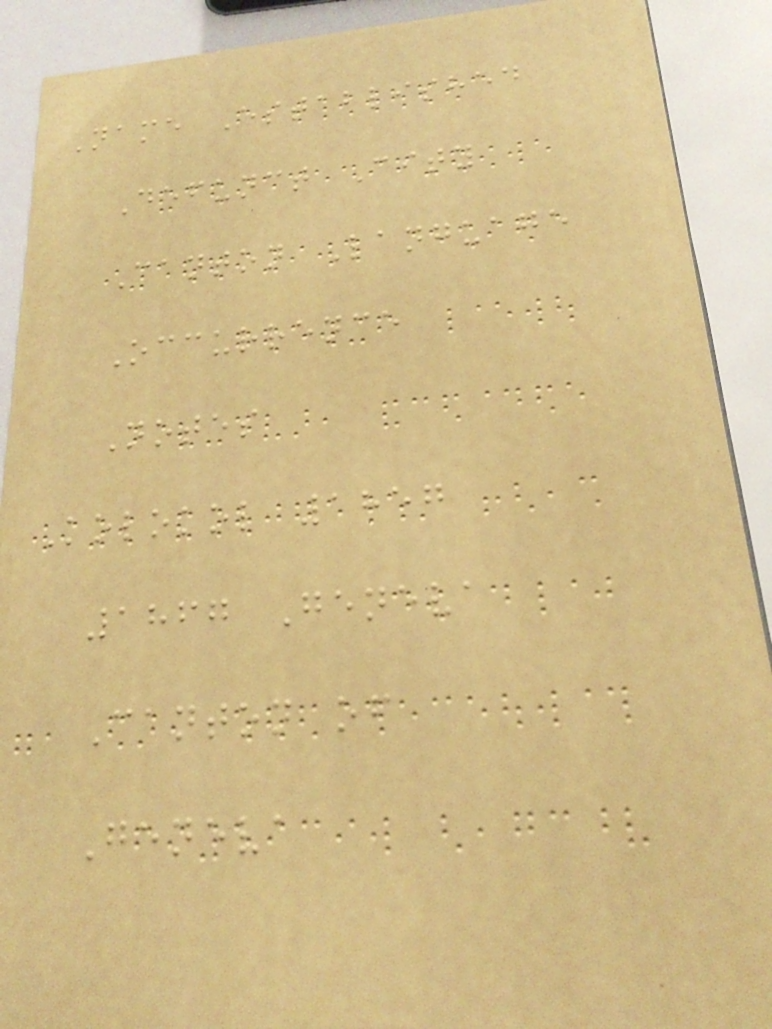Name Established
Defunct City
Canton Language
Occurrence
Notes
Kolokol 1857
1867 Geneva
Canton of
Geneva
